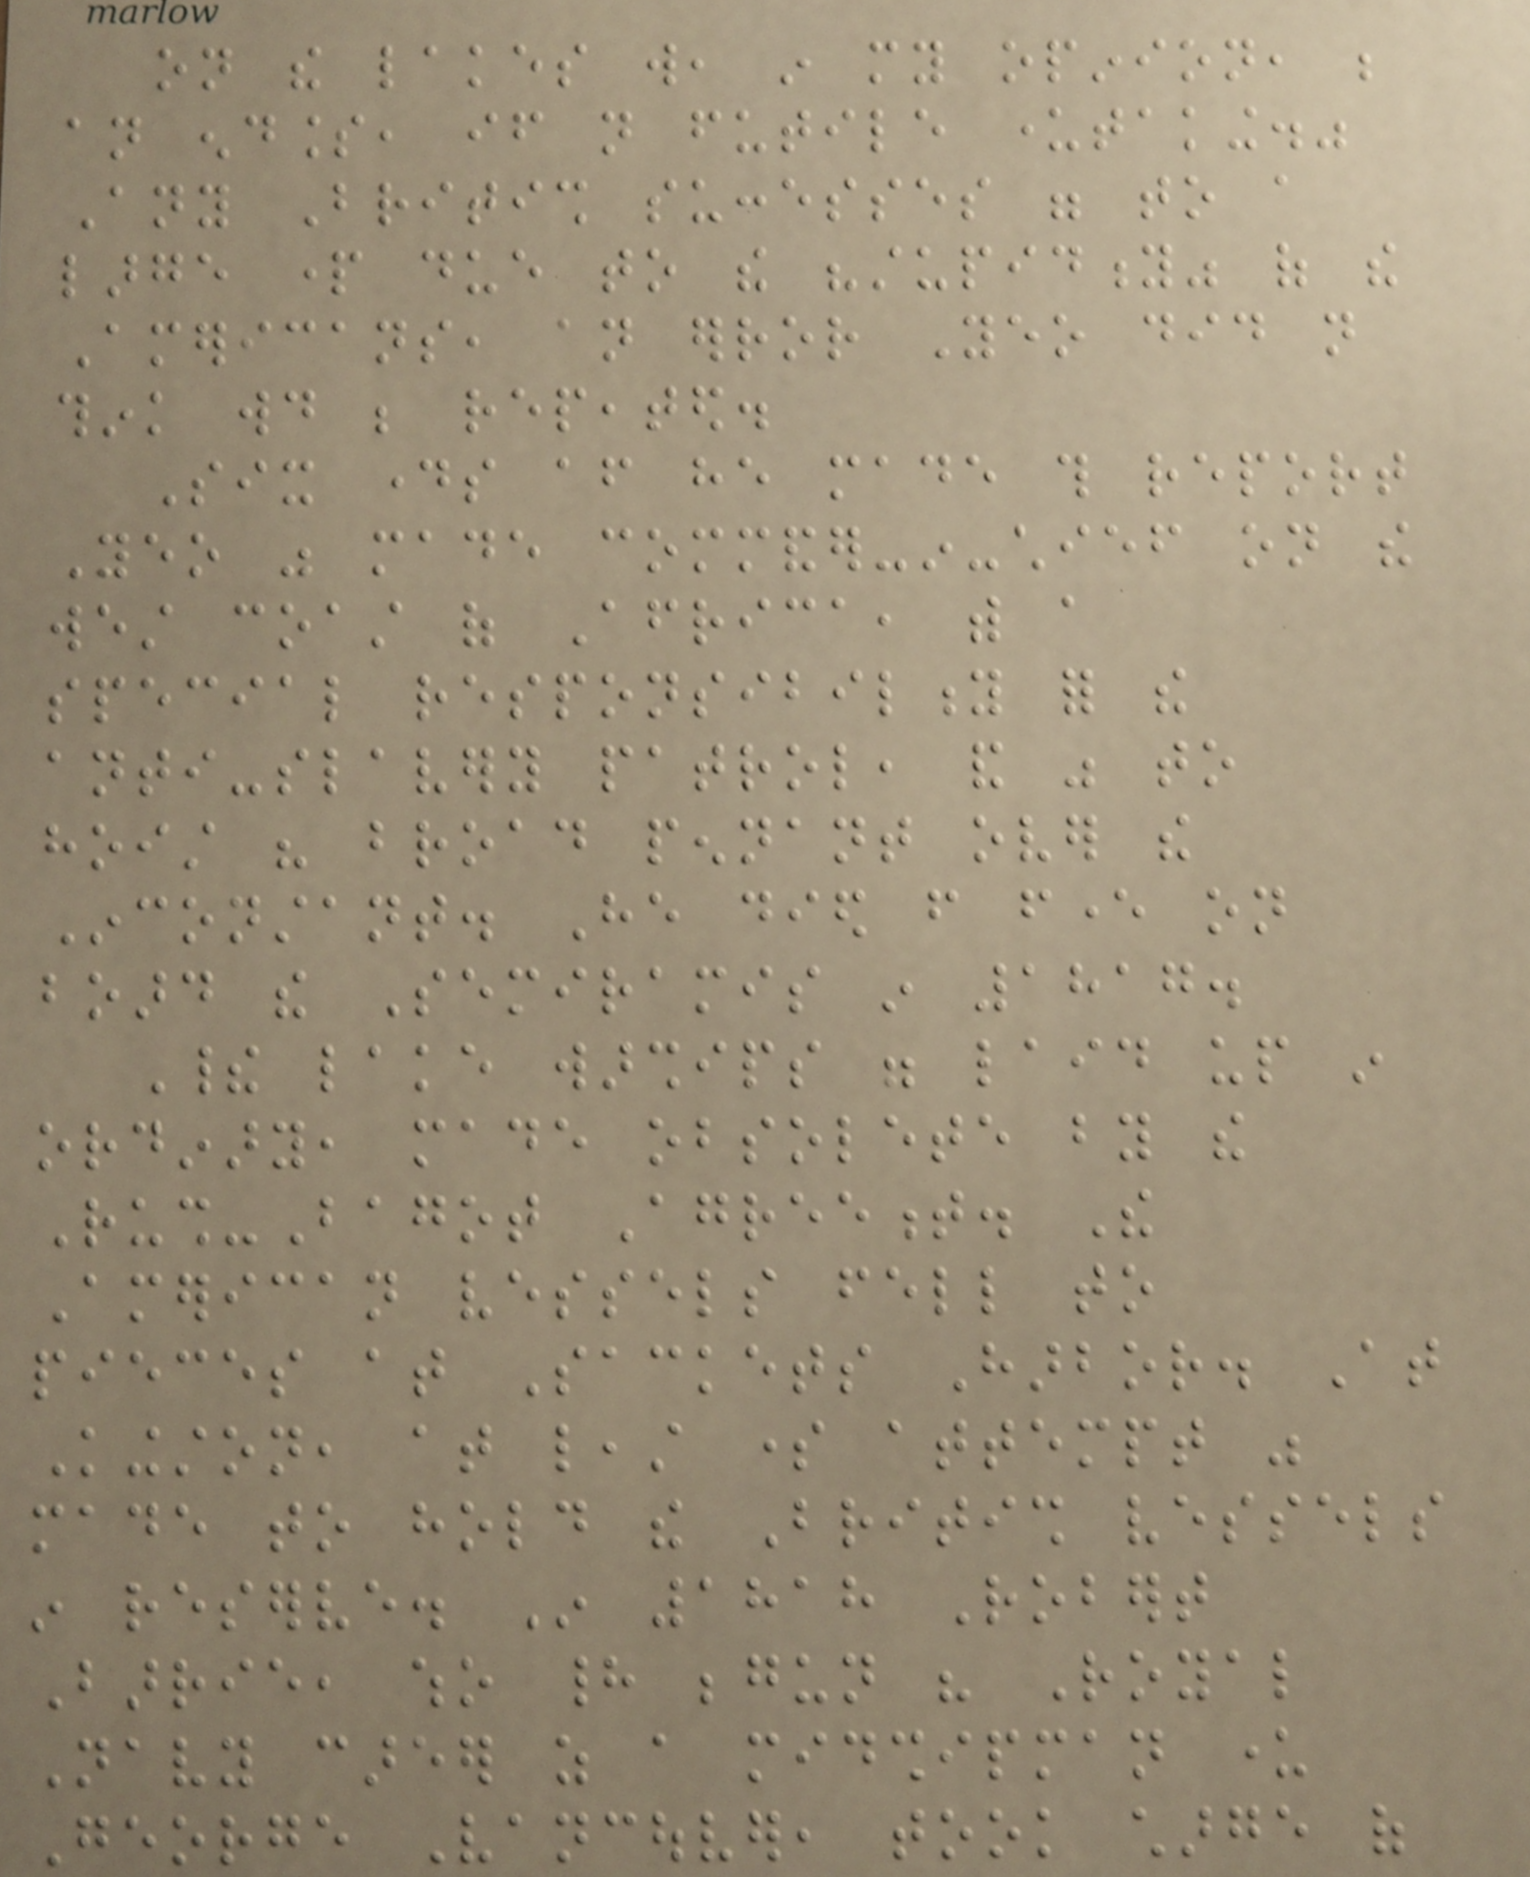on the lakes will, in my opinion, be
an endless, if not futile undertaking."
Any British successes were to a
large part due to the "stupidity" of the
Americans, an error Yeo did not
think would be repeated.
Six days after he made this report
Yeo was made commander-in-chief on the
west coast of Africa, with a
special responsibility for the
anti-slavery patrol, and was to
hoist his broad pennant over the
Inconstant. He died from fever on
board the Semiramis in 1817.
Their lake warships were laid up in
ordinary, made obsolete by the
Rush-Bagot Agreement. The
American vessels fell to
pieces at Sackets Harbor. At
Kingston, at least some attempt was
made to hold the British vessels
in reserve. In 1818 Robert
Barrie, who had begun his Royal
Navy career as a midshipman under
George Vancouver, took charge of
